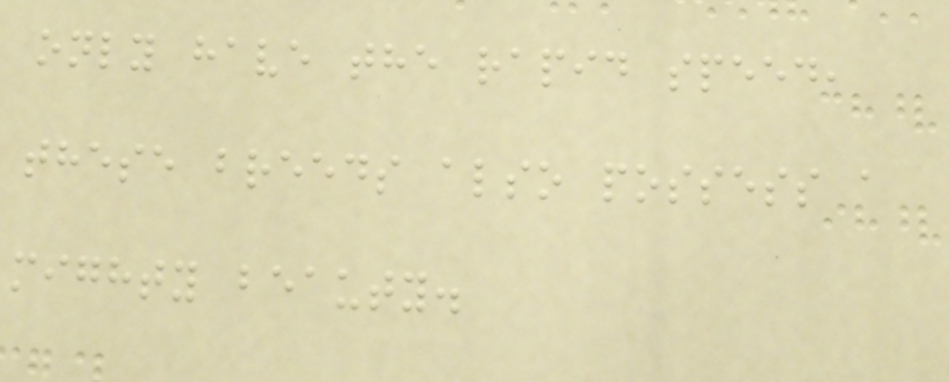only have the rapid speed,
these breeds also possess a
mighty beauty.
